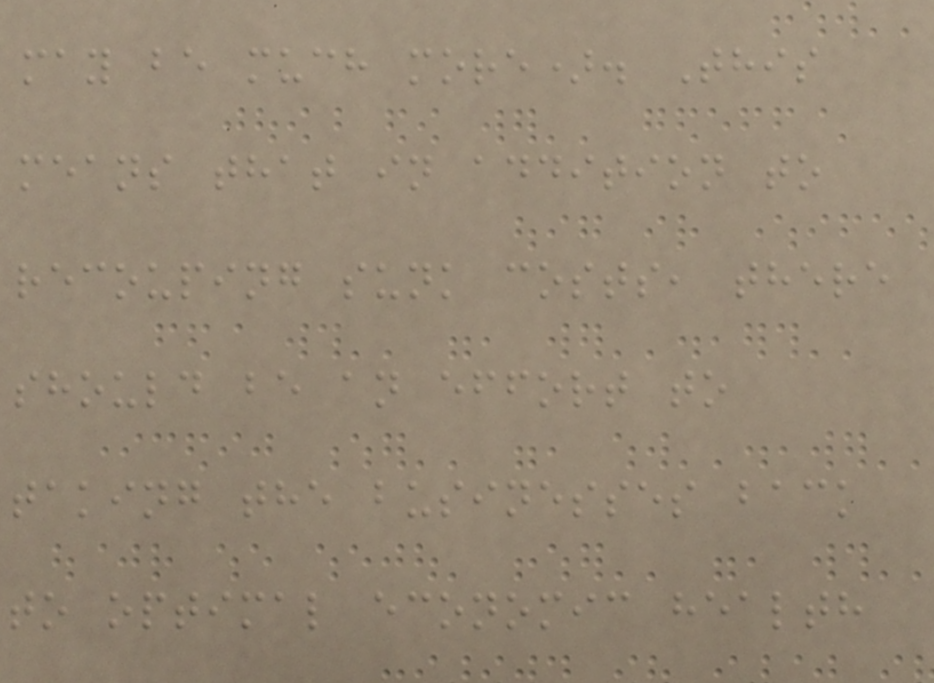may be much more). This
means that in addition to
recouping sunk costs, there
should be an effort to
taking the businesses back
to optimal economic health
